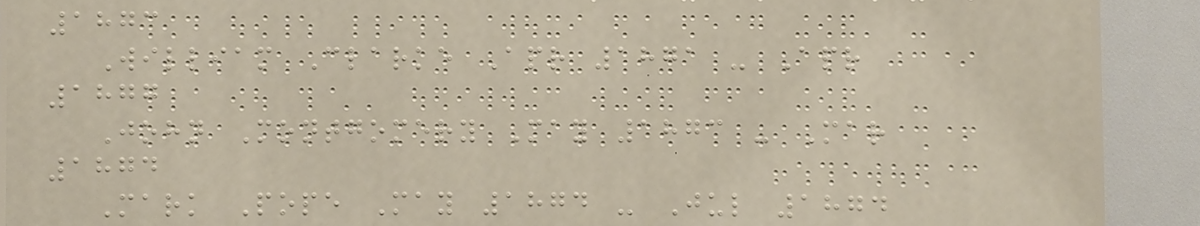1873
William Clarke Apr 1871 - Apr
1877
John Montgomery May 1873 - Mar
1874
Mark Pope May 1874 - Jul 1874
